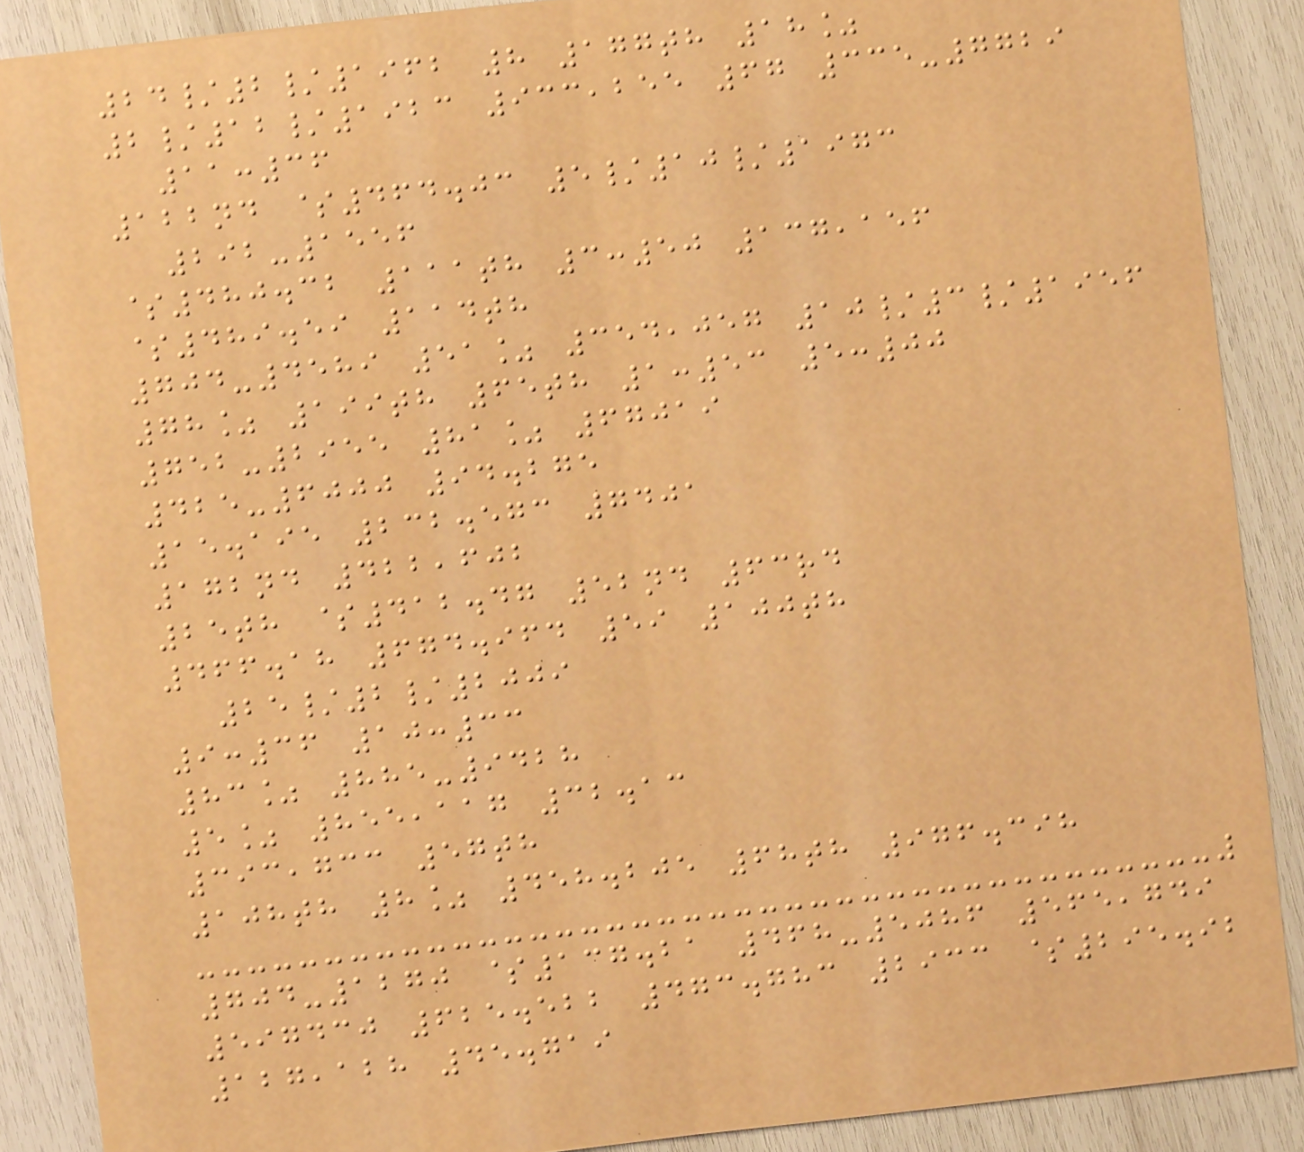24/2/1962 8 177th 18%
2/12/1923 933,255 67 335-7729
11:36
122nd $464.03 5/10/1973
292-1556
$480.32 111th 3:50 137,156
$489.59 114th
704-4589 51% 354,057 10/3/1956
78% 199th 65th 1:53 5:00
752-2955 81% 67019
425-6000 94.275
15.195 232.573 7401
172nd 422,602
25th $412.47 52nd 63rd
466.18 674.964 59 100th
25/2/2009
9:36 10:33
83% 885-9428
5% 855,117 32.13
393,733 57th
108th 8% 458.205 68th 976.398
704-1270 $137.21 468-5086 565,749
597430 625.522 473.783 2933 $295.92
127,128 45.719
